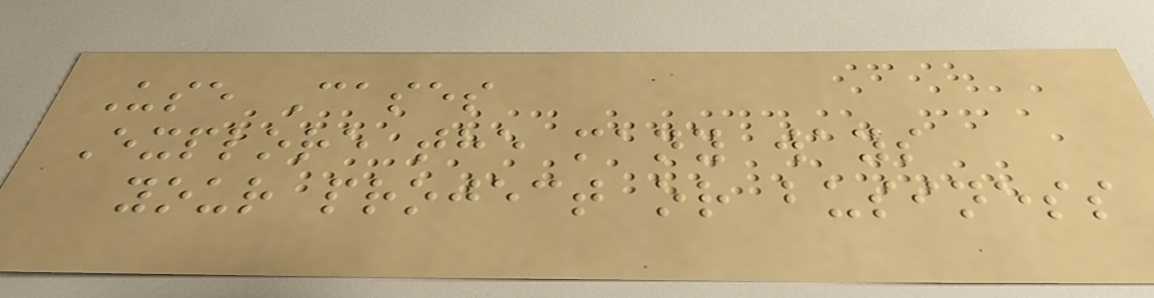Use Cases
Explore the many ways
your project or business
